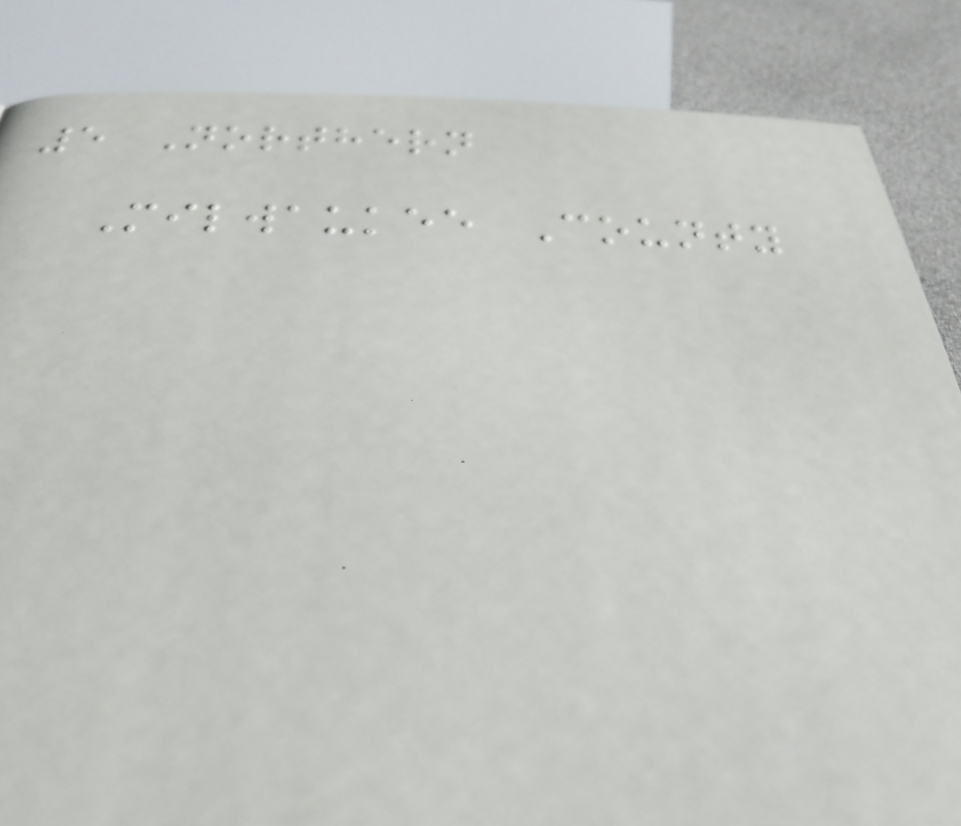5 Northern
Milwaukee County
